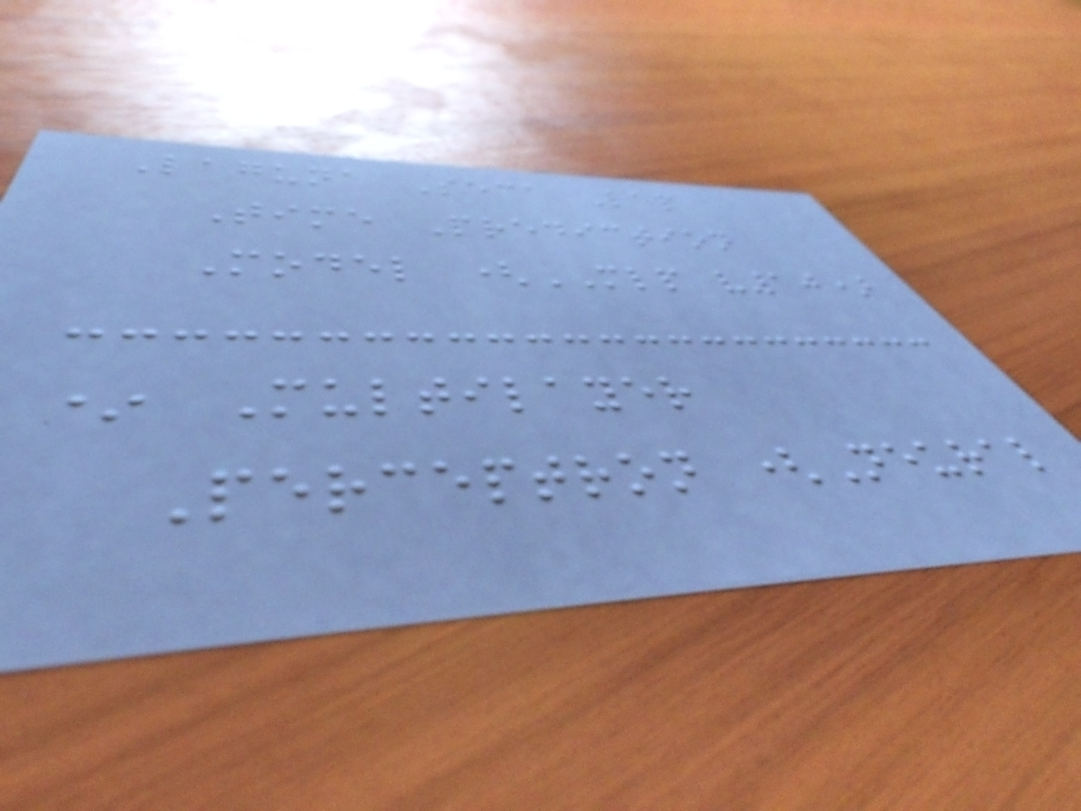Laguna Seca Lap
Time Prediction
Model (MLP v10)
* Multilayer
Perceptron (Neural
